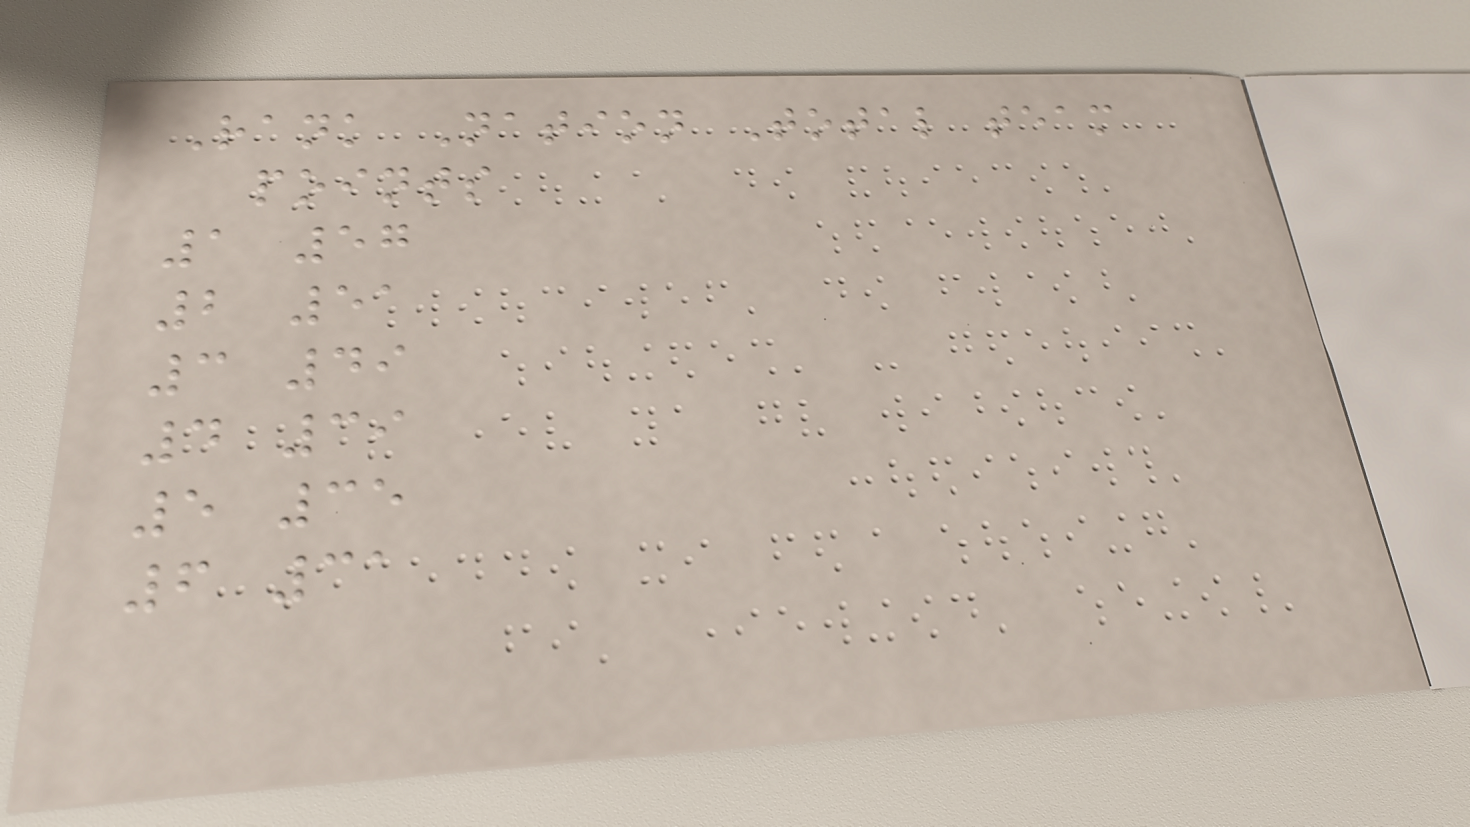Rank Nation Total team
points
1 57
2 51
3 49
4 39
5 35
6 31
